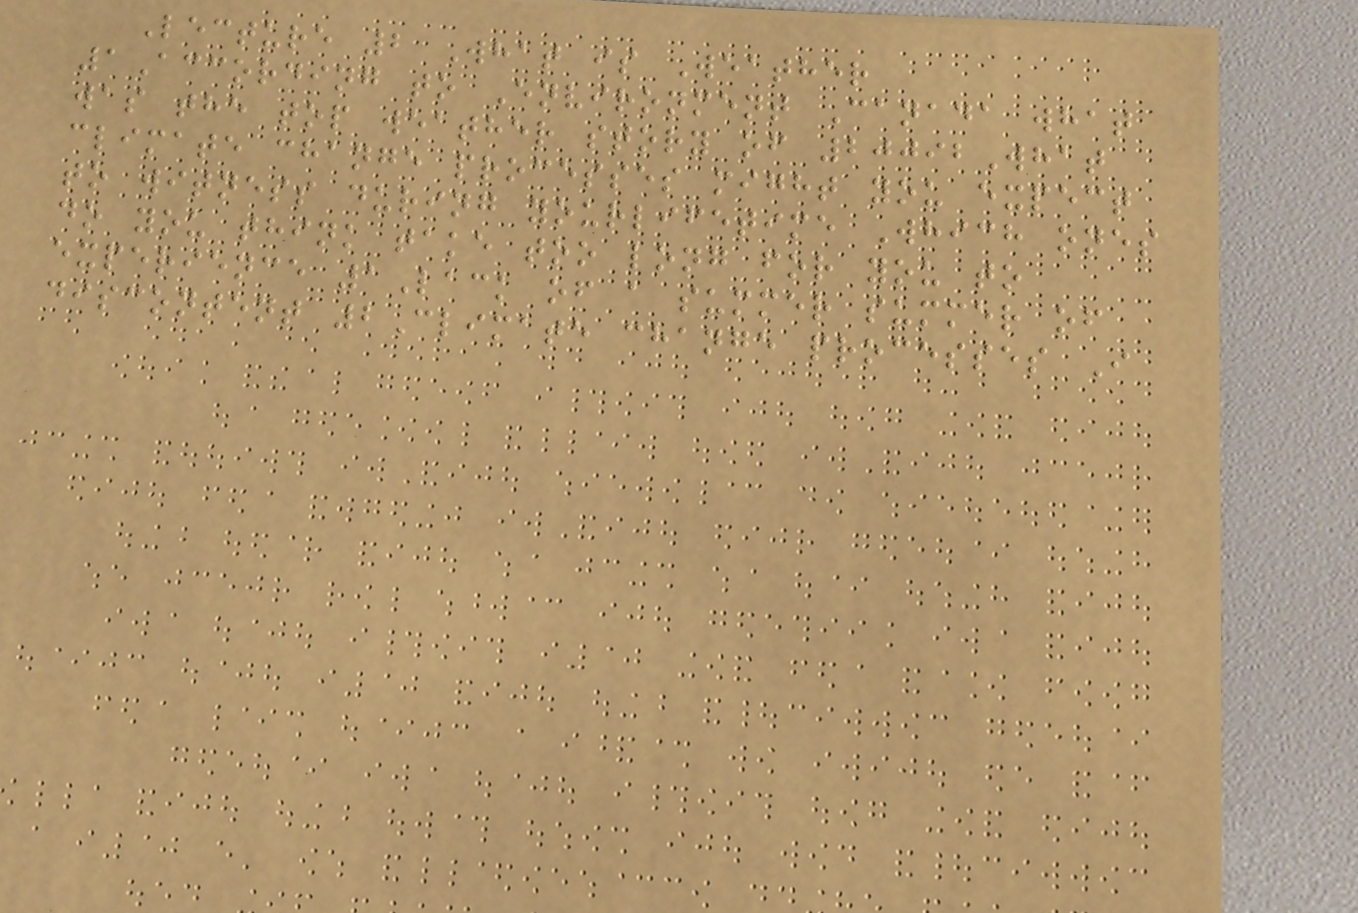Lecture 2 What is Weather
1According to Environment Canada what
was the top weather story of 20092What
climate change processes might you expect
to witness during yourlifetime Which ones
do you think take too long for you to
experience 1Lack of a summer summer of
discontent 2Climate change processes I
